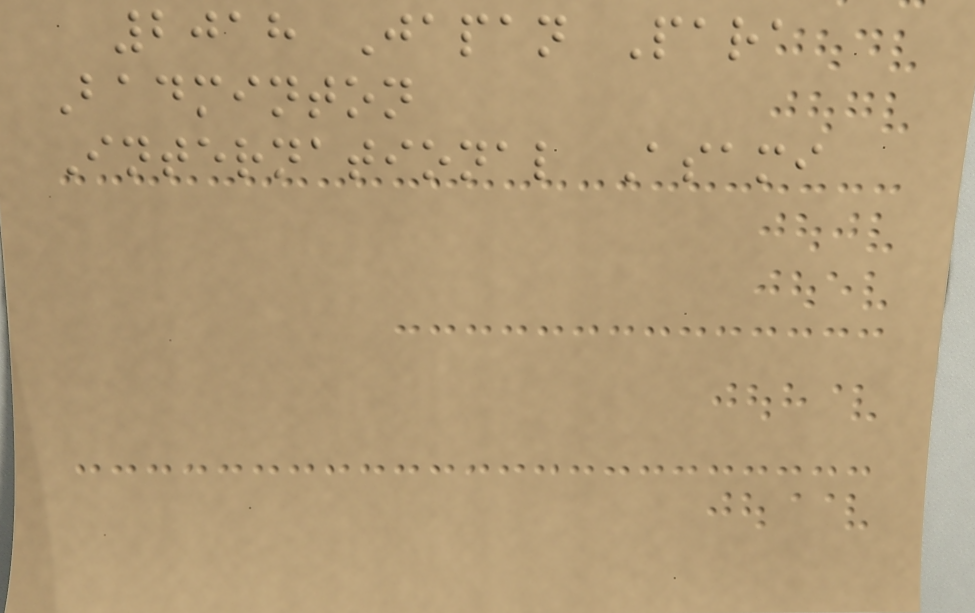2018 Japan Para
Badminton
International Asami
